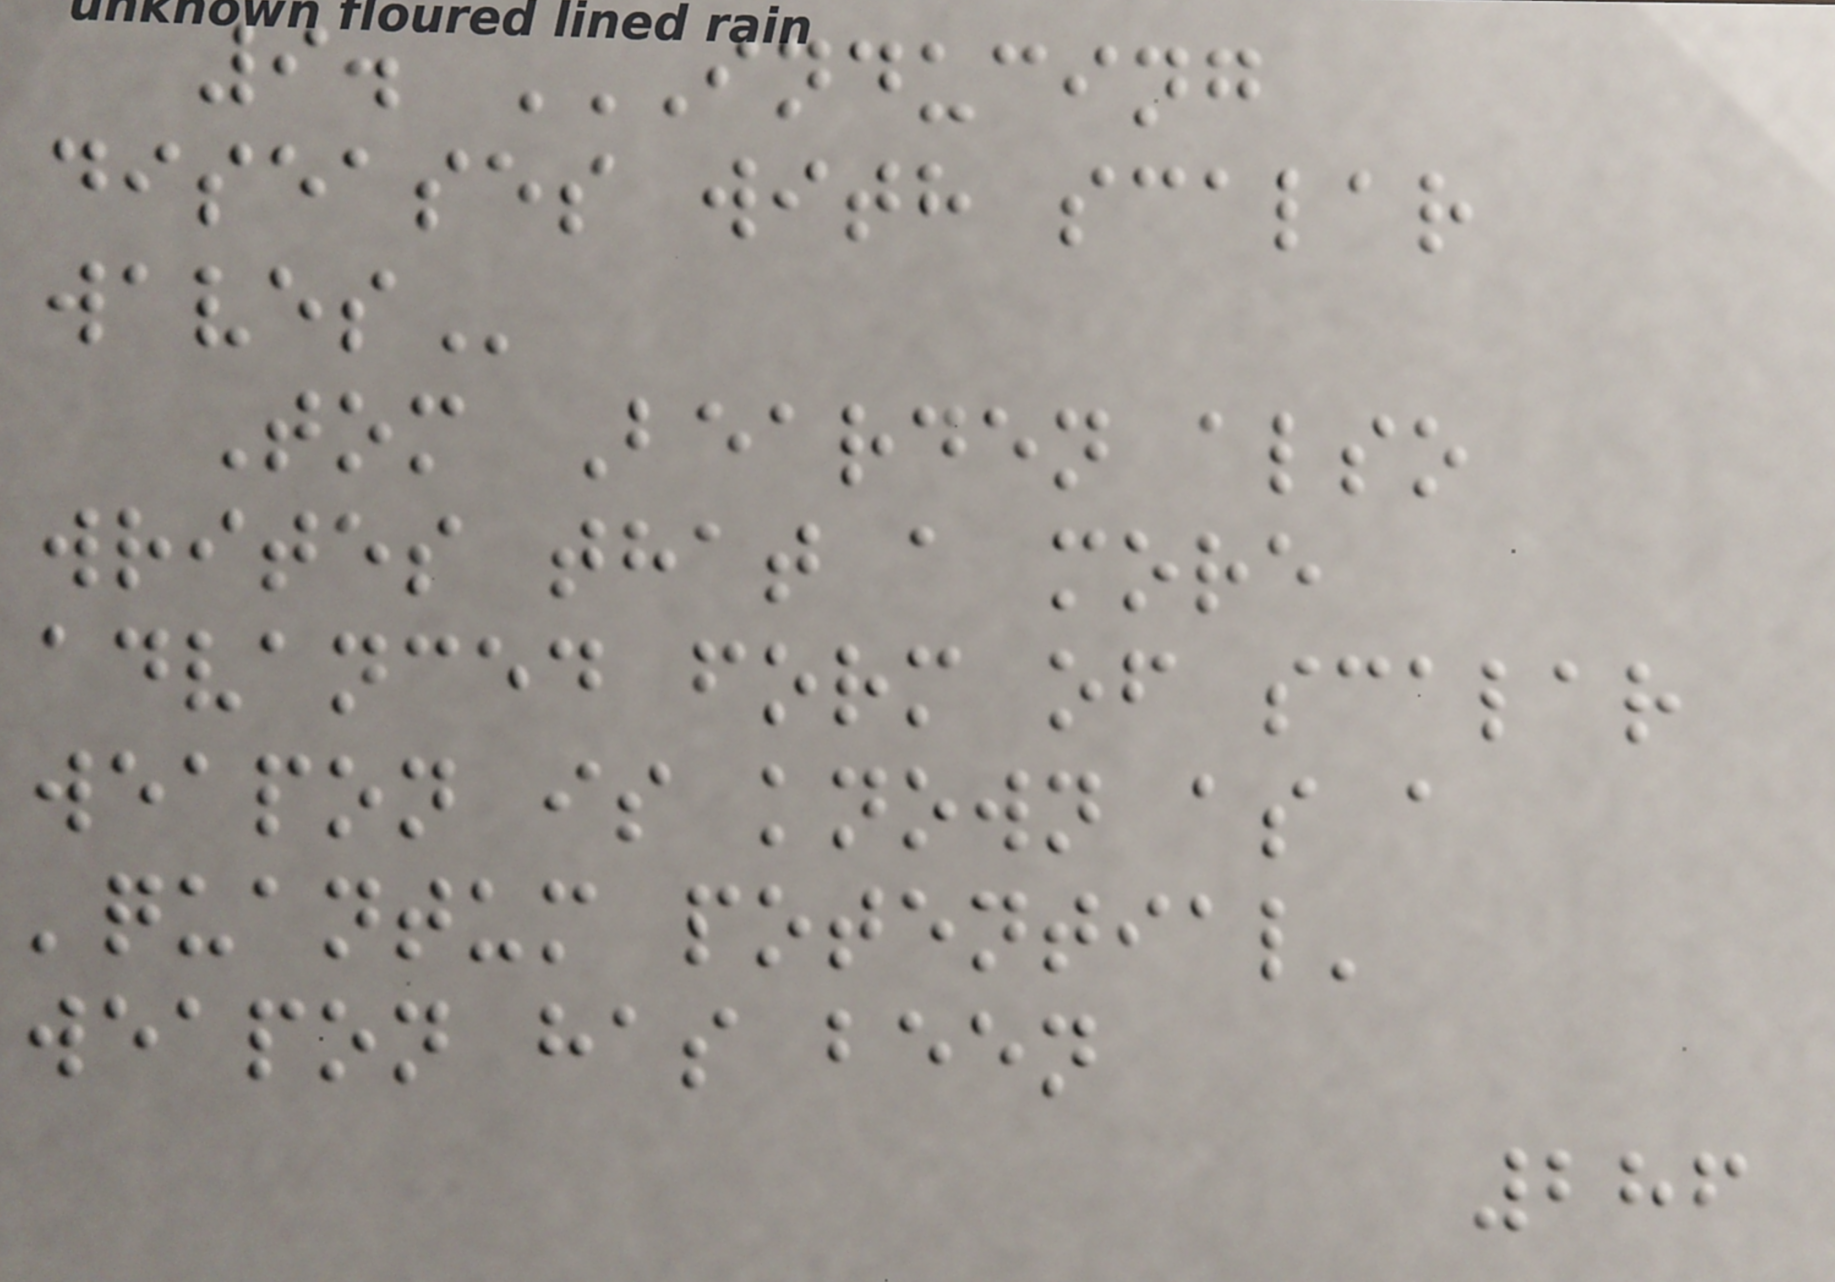9. INDUCING
DISEASES WITH SCALAR
WAVES
Tom Bearden also
writes that a more
advanced form of scalar
weapon is known as a
'quantum potential'
weapon has been
286
